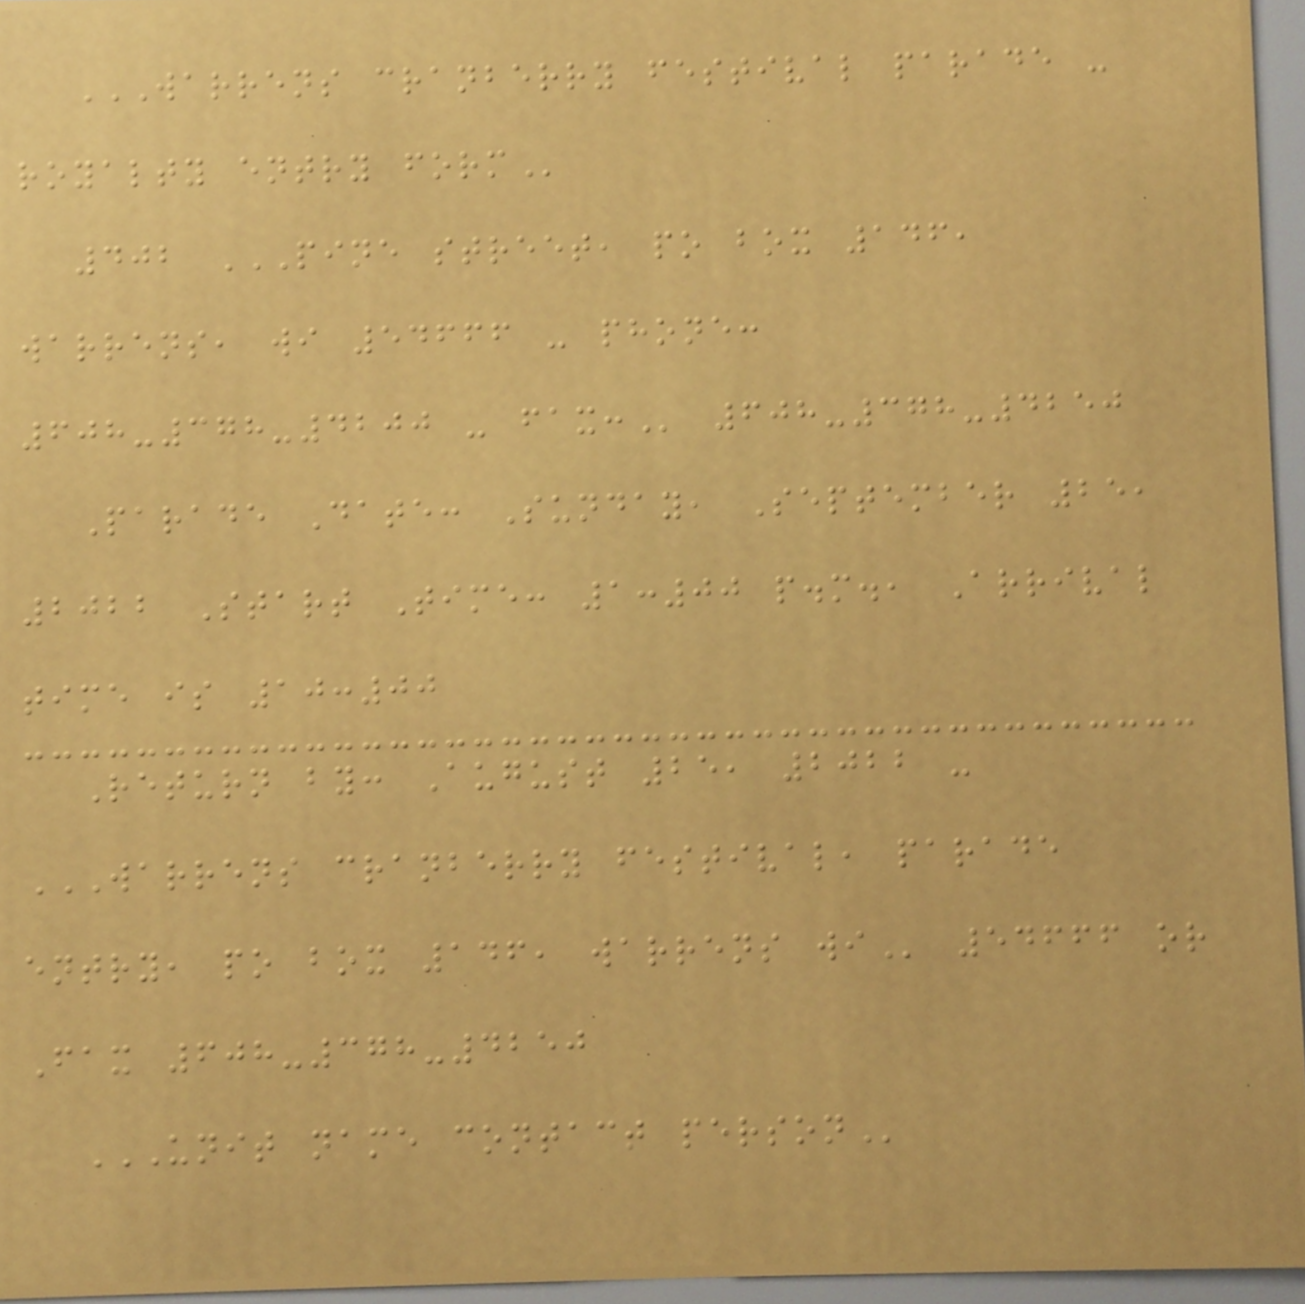WARRENS CRANBERRY FESTIVAL PARADE -
ROYALTY ENTRY FORM
402 PINE STREET, PO BOX 146,
WARRENS, WI 54666 - PHONE:
608-378-4200 - FAX: 608-378-4250
Parade Date: Sunday, September 25,
2022 Start Time: 1:00 p.m., Arrival
time is 10:00
Return by: August 25, 2022 -
WARRENS CRANBERRY FESTIVAL, PARADE
ENTRY, PO BOX 146, WARRENS WI 54666 or
Fax 608-378-4250
UNIT NAME CONTACT PERSON
